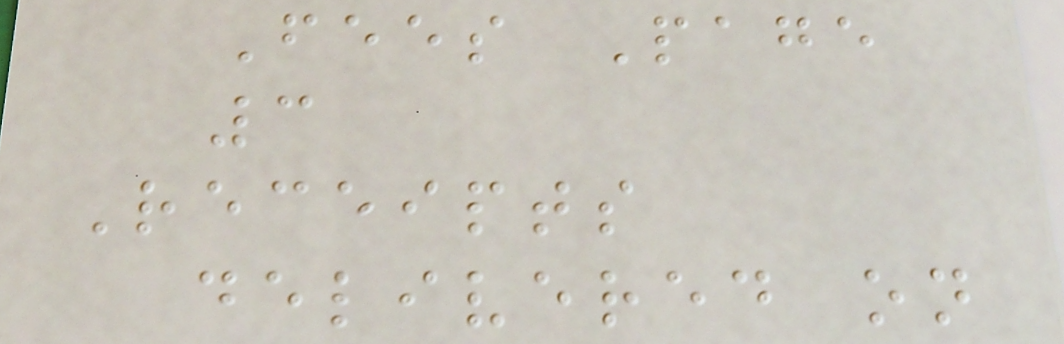Fees Page
3
Receipts
delivered on
